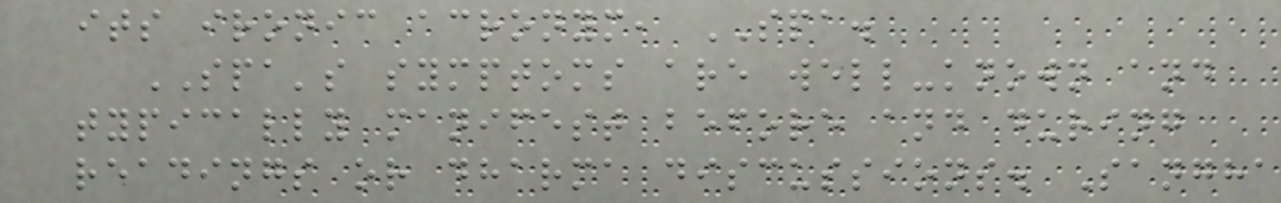its ironic acronym, SPA.
SPA's symptoms are well-known and
typically manifest before and during
readings or dharma discussions. Sangha
